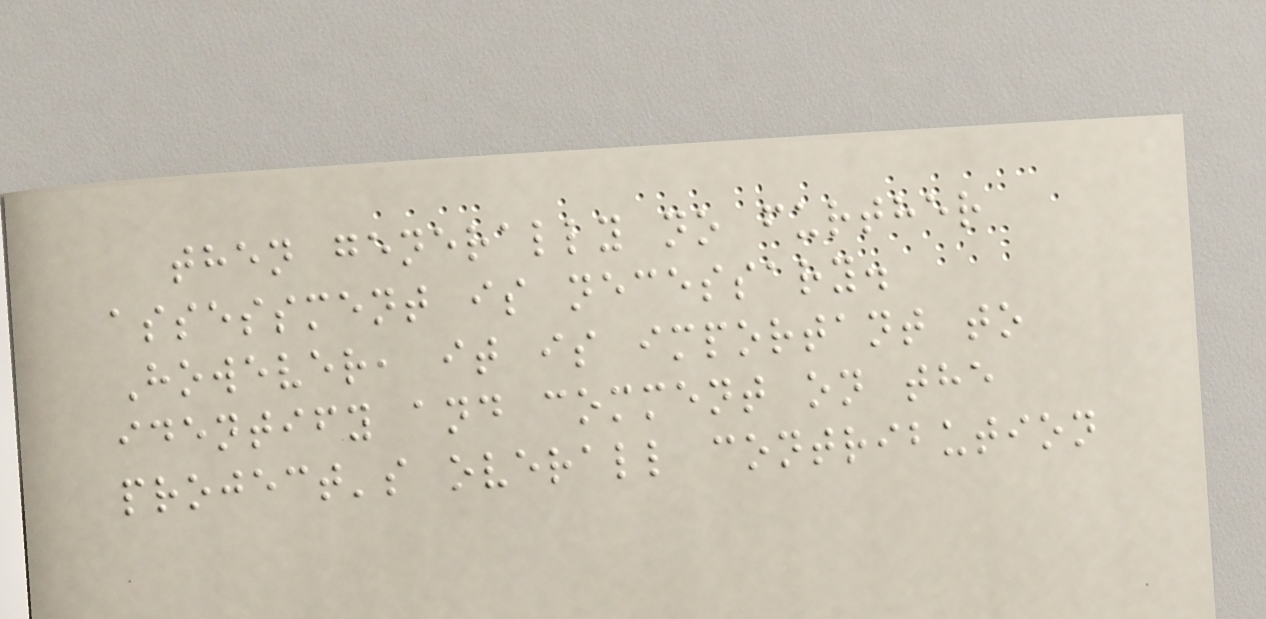then generally no further
assessment is necessary.
However, it is important to
identify and comment on the
project's overall contribution
